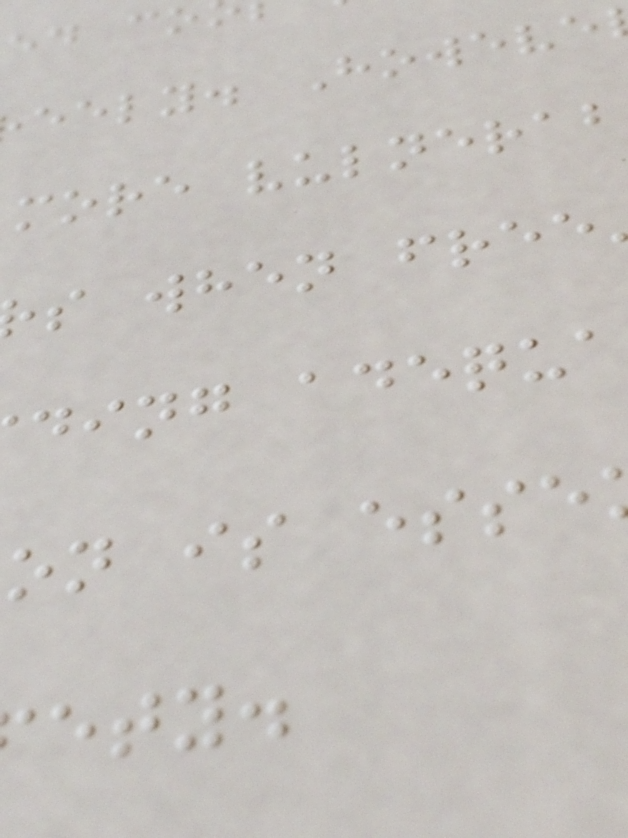eely. Howeve
more vulnerab
s when free
ding adequa
on is esse
ety.
